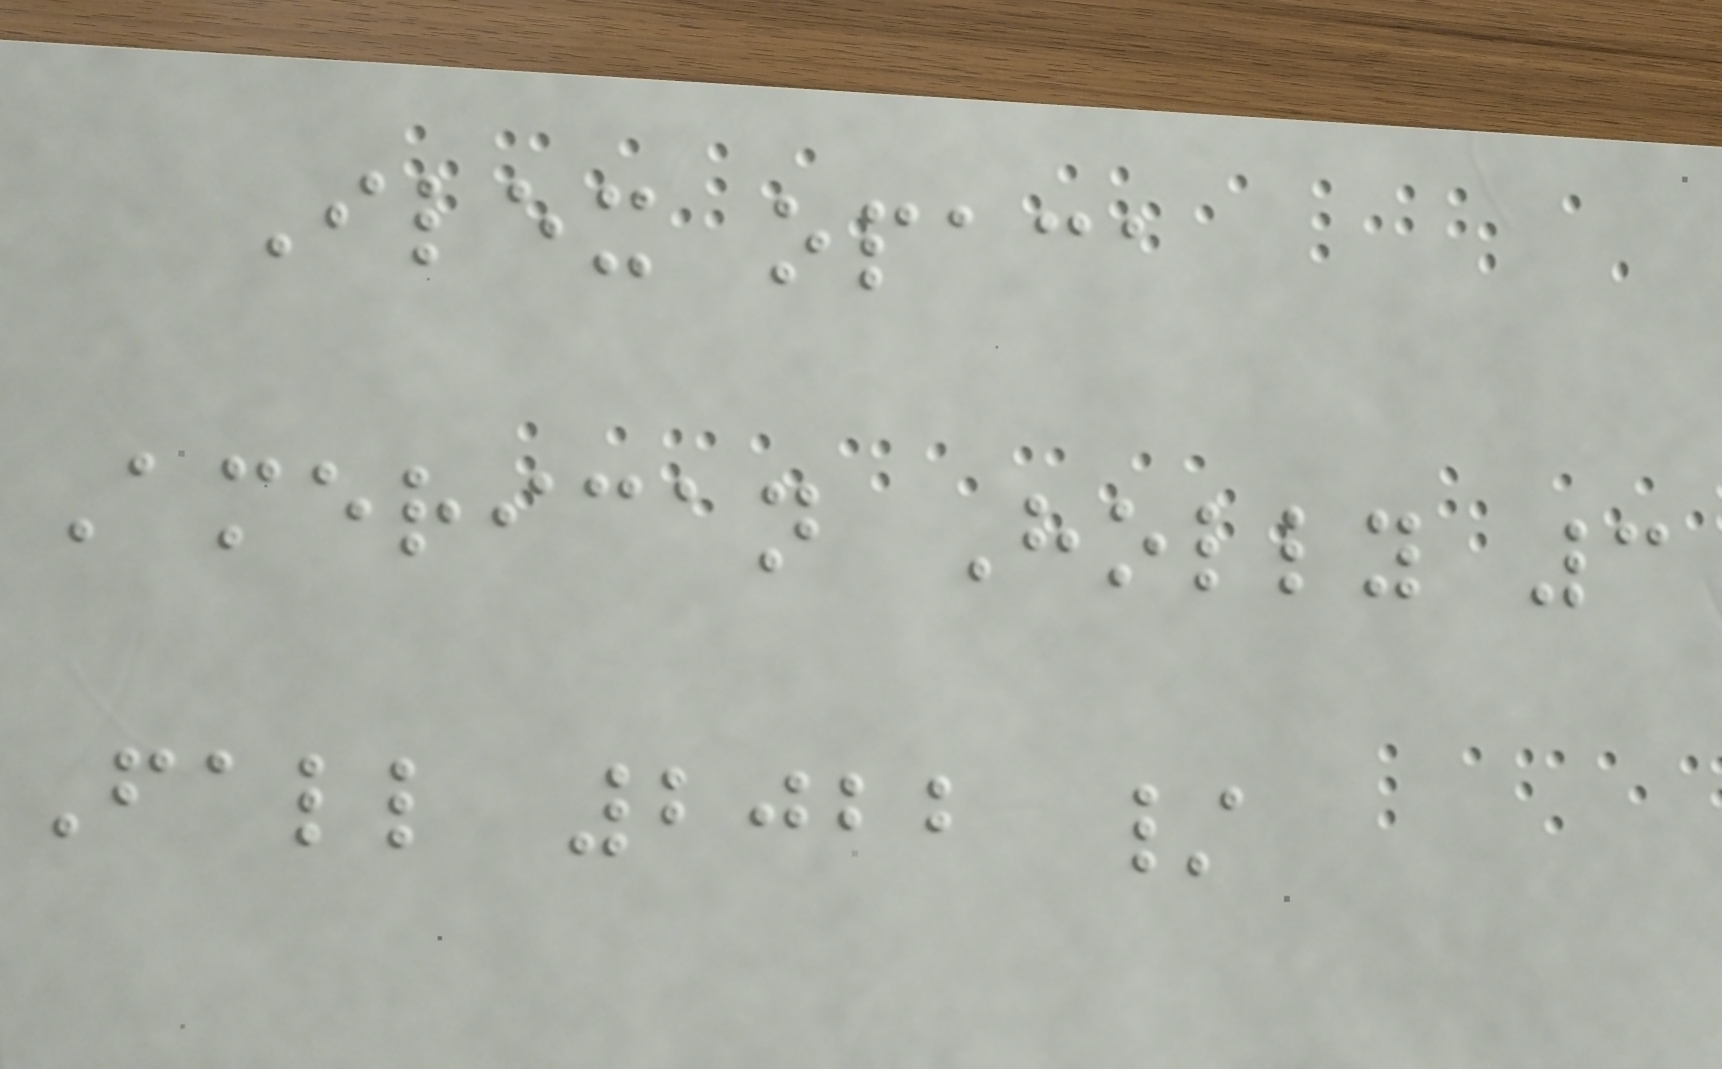Ilex opaca
American Holly 3
Fall 2022 /
